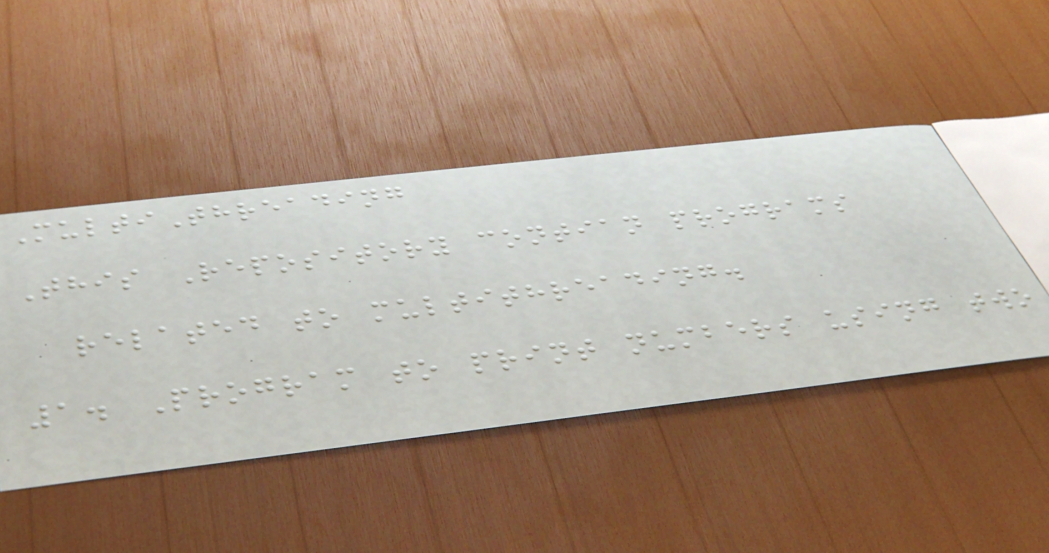MultiThreading
This Repository contian programs
related to multithreading.
1. Program to print numbers using two
